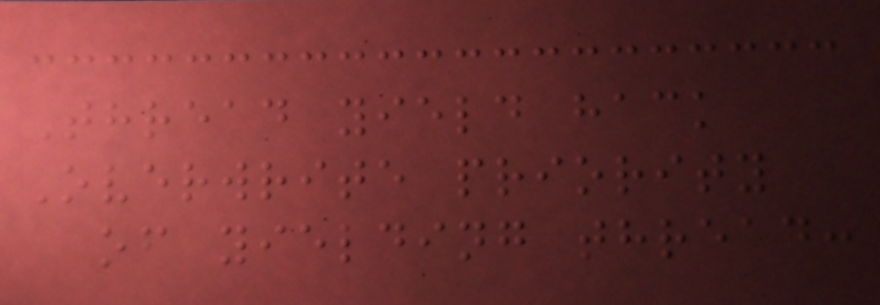Thread yield hack
Overwrite priority
of yielding thread:
